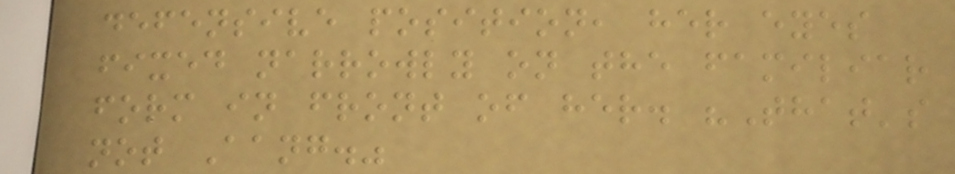defensive position, her eyes
fixed narrowly on the familiar
form in front of her. "That's
not Aang."
